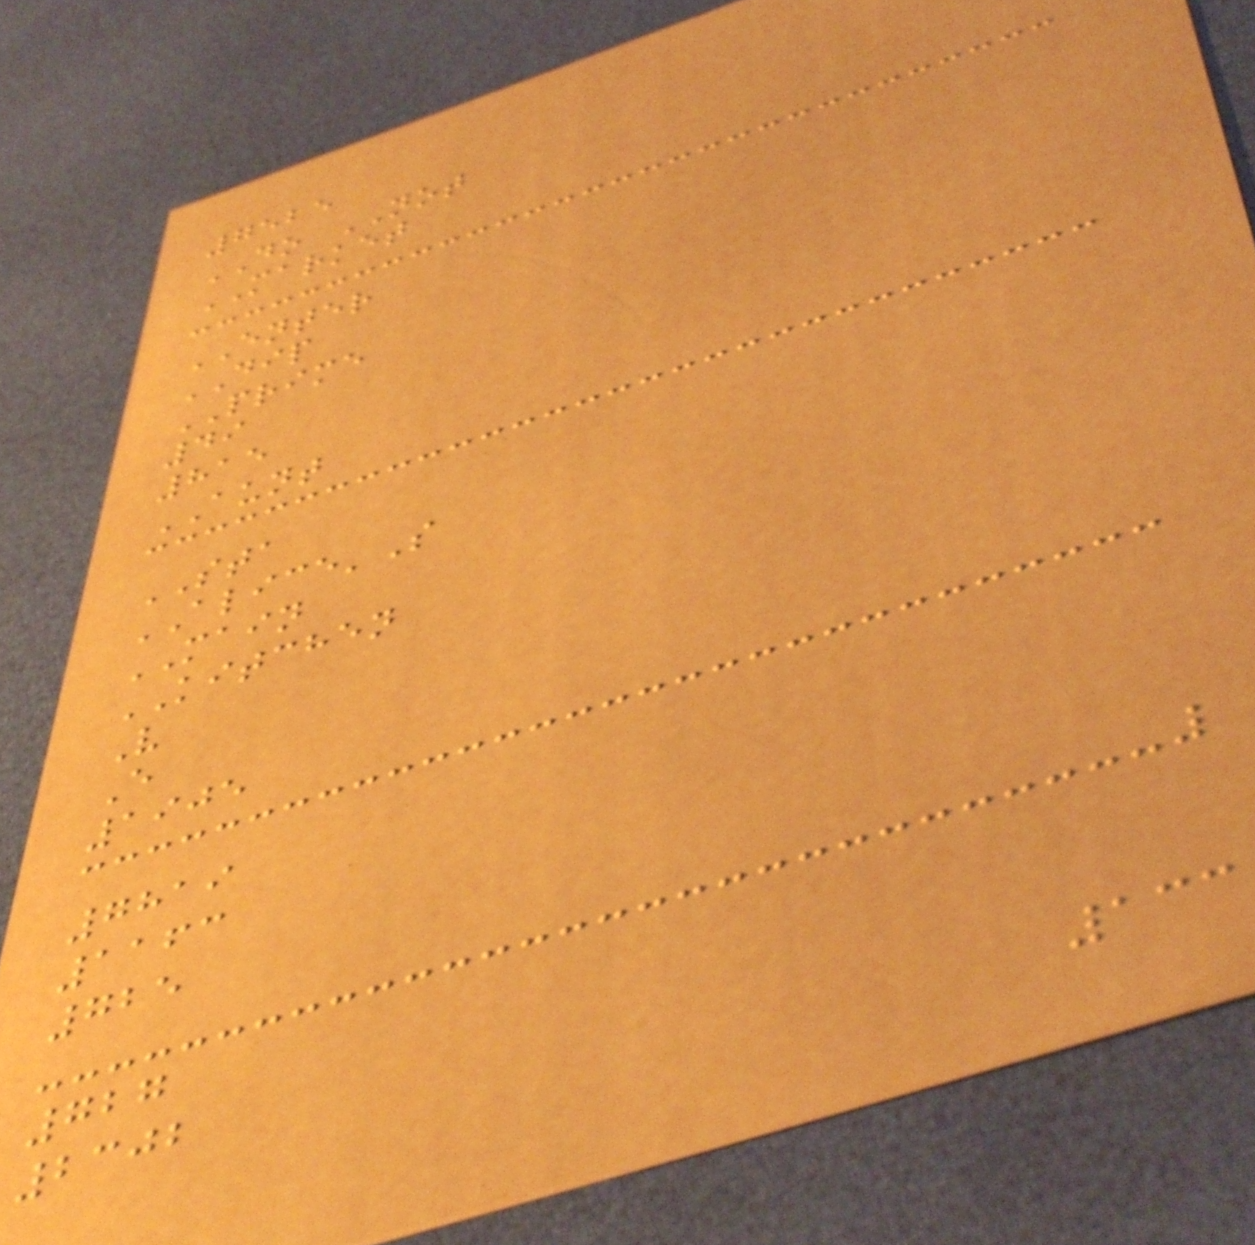7525
DO NOT
MARKET
ENTER
DIP
PRIME
49
815
AUNT
STA
ALICE'S
MAIN
KITCHEN
V
E
1905
7819
1163
725
727
2302
133
